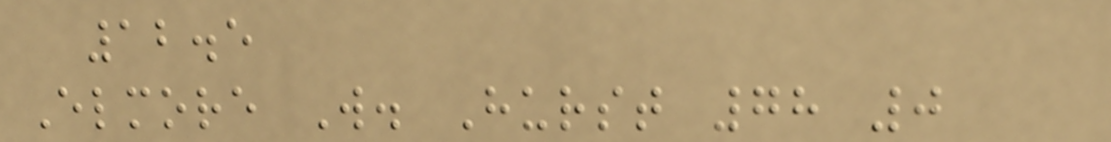12.5
Elmore W. Hurst 78 0
